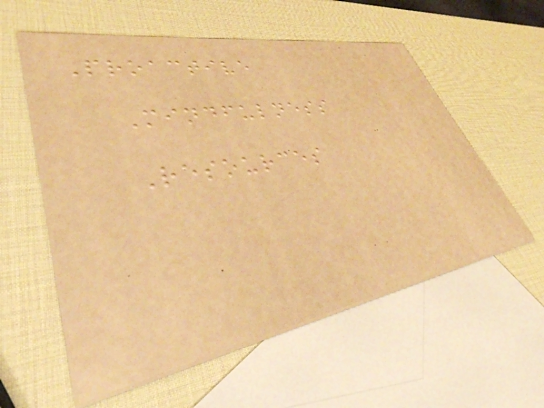Proactive
Mindfulness
Resources
